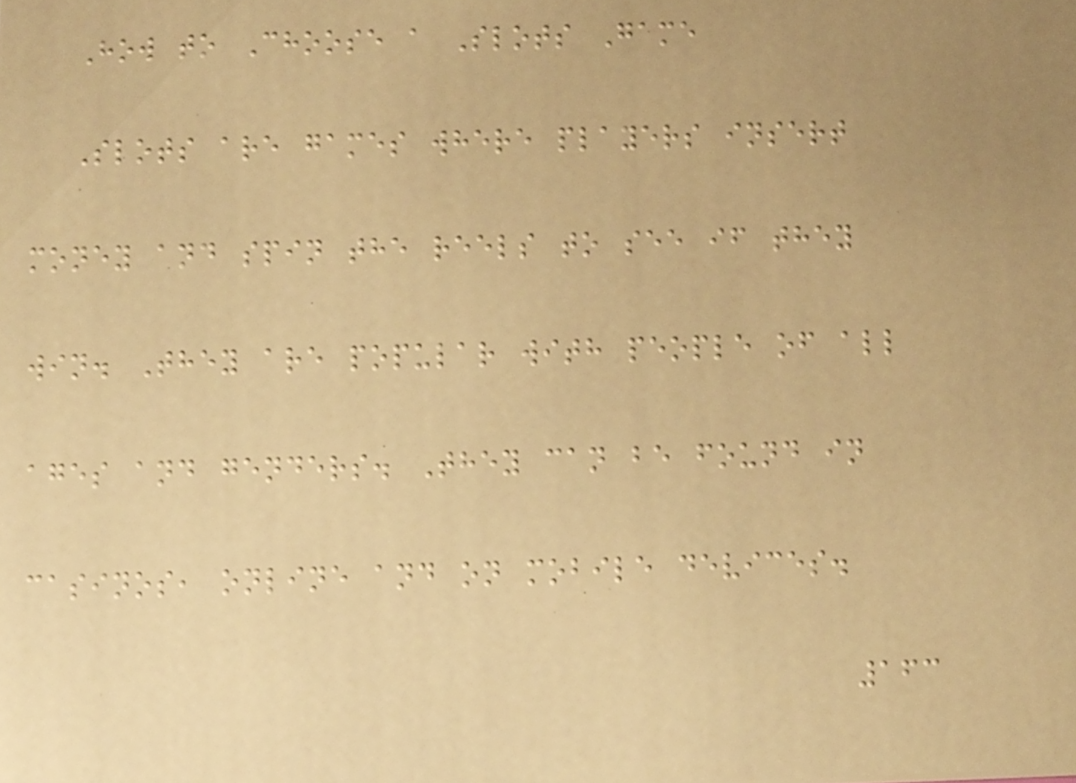How to Choose a Slots Game
Slots are games where players insert
money and spin the reels to see if they
win. They are popular with people of all
ages and genders. They can be found in
casinos, online and on mobile devices.
163
